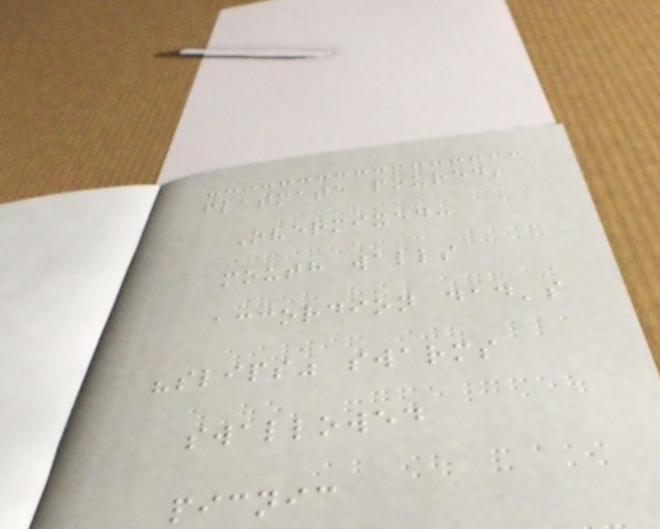flatmate poured;
Overmixed:
mouth walls
accordion dad's
"slips" swarms
swallowed
picnic
